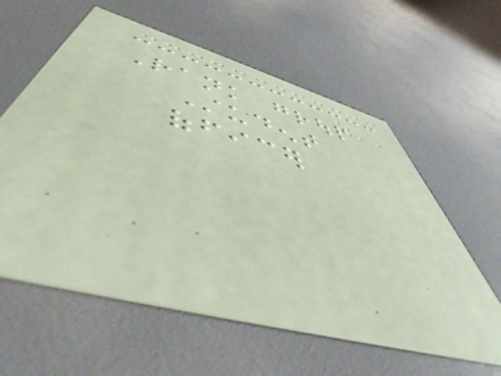Rank group
Student
officer
